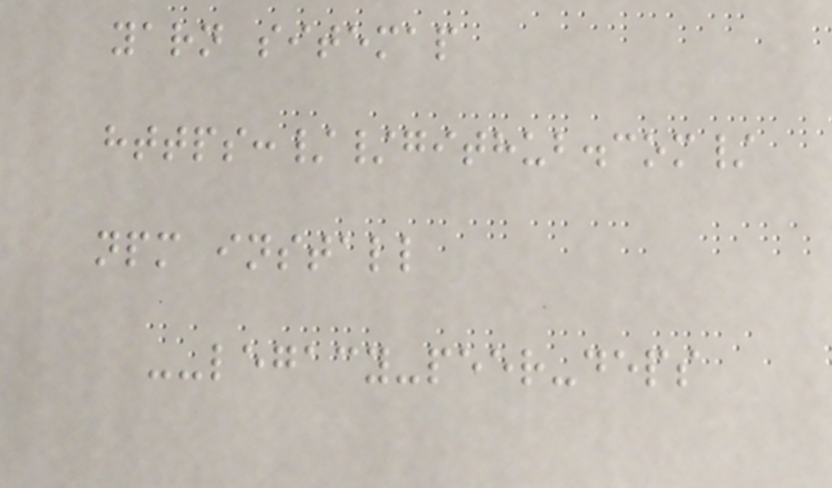yarn sitemap
https://github.com/
npm install
--legacy-peer-deps
